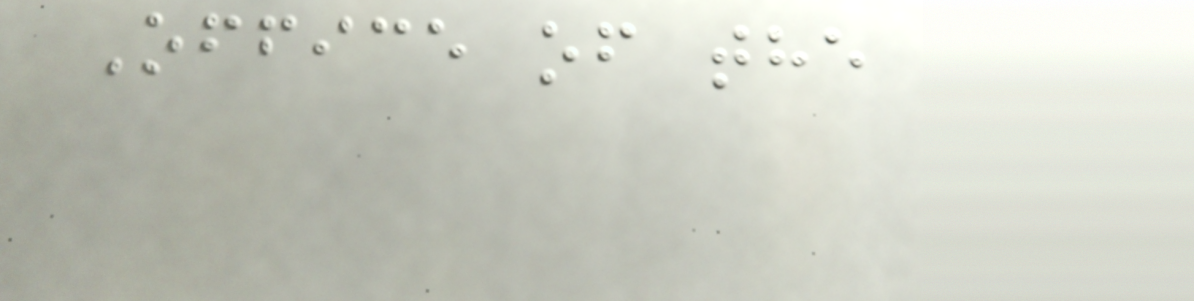Office of the
